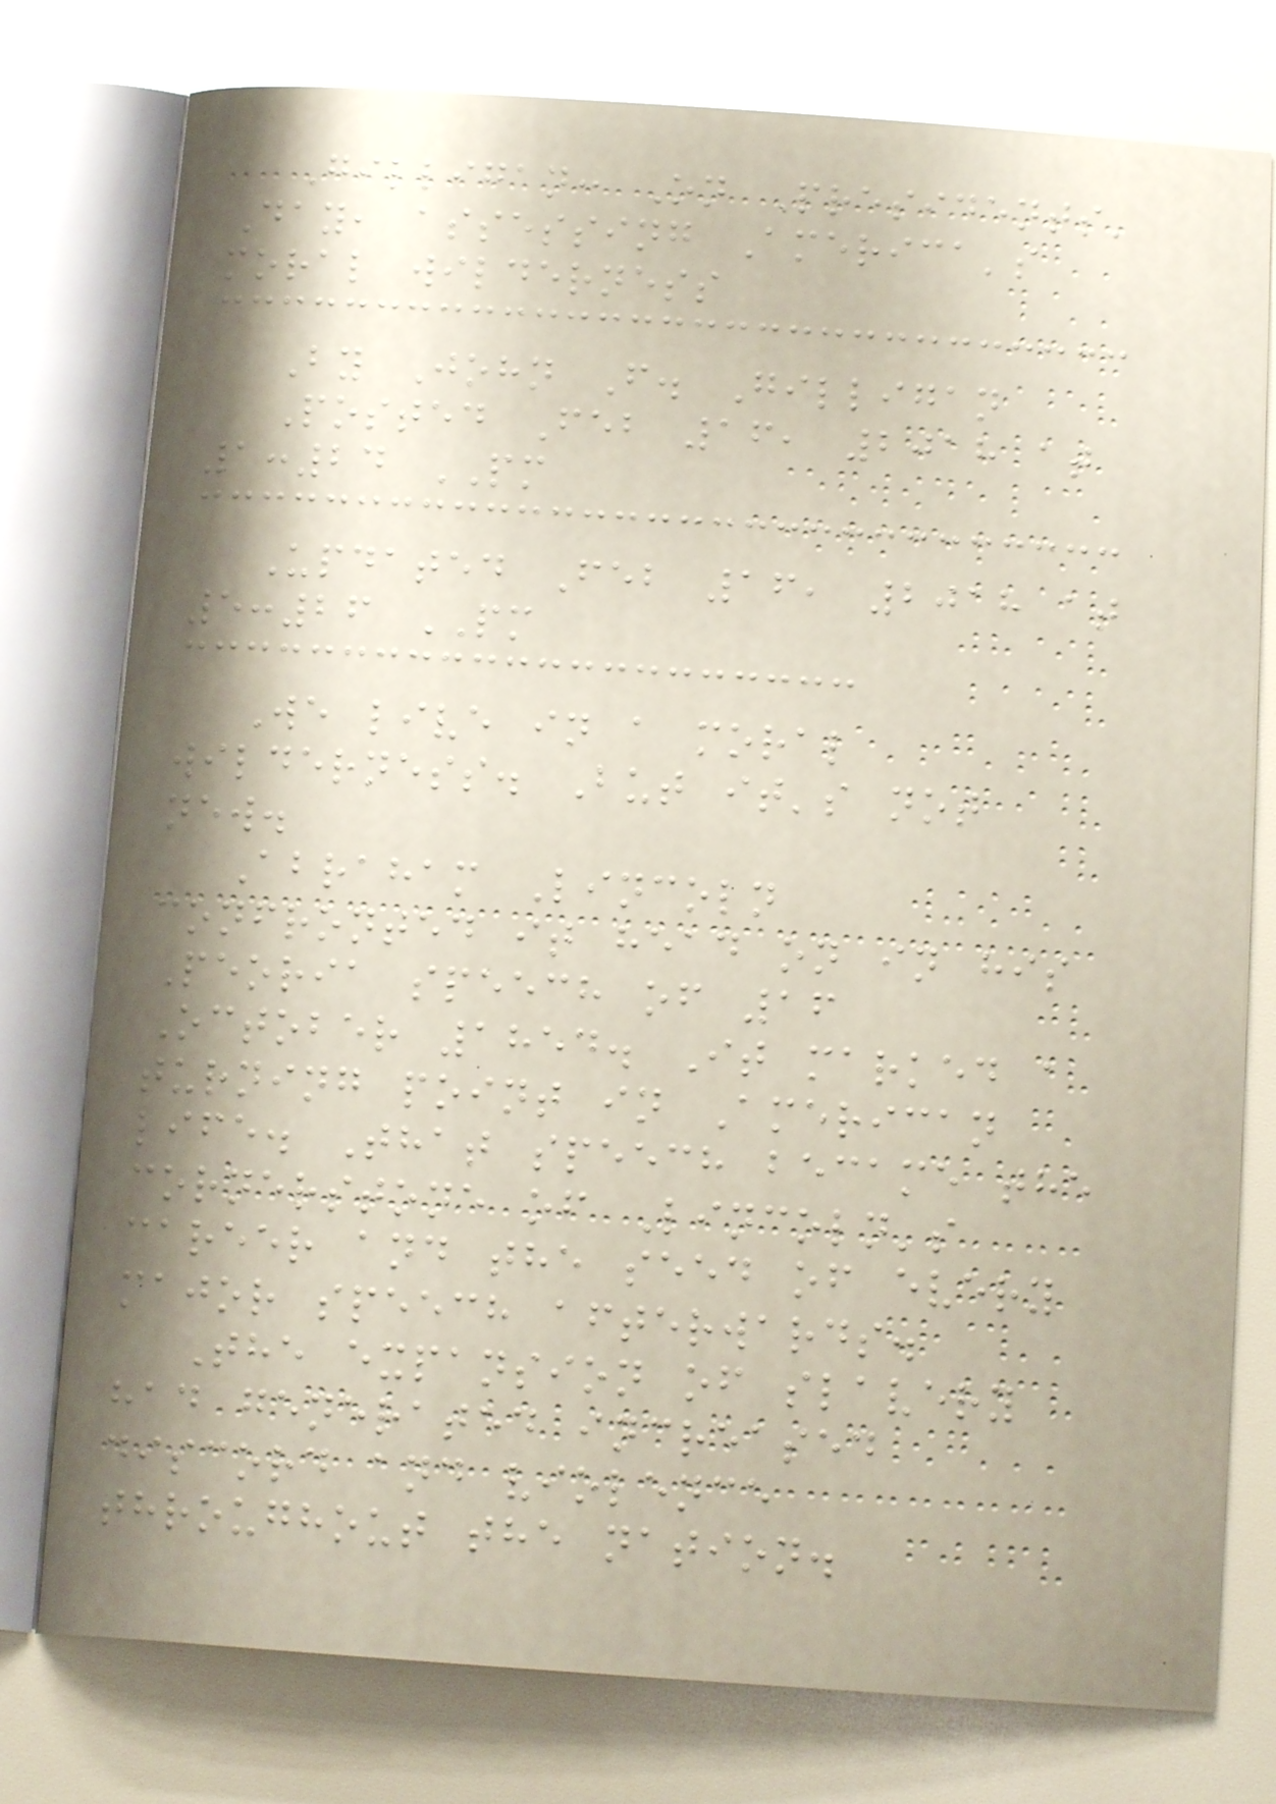Gilligan: On Presidents'
Day, assessing America's
moral wilderness
By John F. Gilligan
Posted Feb 16, 2018 at
1:24 PM
Updated Feb 16, 2018 at
5:26 PM
We live in a moral
wilderness. But it's not
new.
Abraham Lincoln
confronted it head on in his
Peoria speech of 16
October 1854. It marked a
turning point in American
life. That speech became the
cornerstone of Lincoln's
career and the seed of every
major speech afterwards.
The expansion of slavery
had generated increased
discord and violence
throughout the nation.
